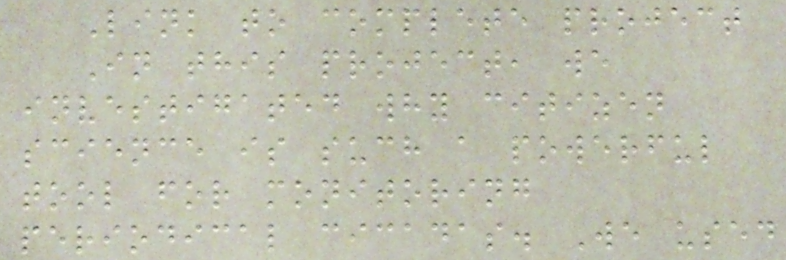Link to complete project
In this project, we
investigated why citizen
science is such a powerful
tool for monitoring
periodical cicadas. We used
